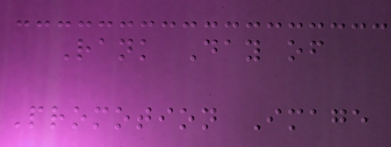Rank Day of
Promotion Image
